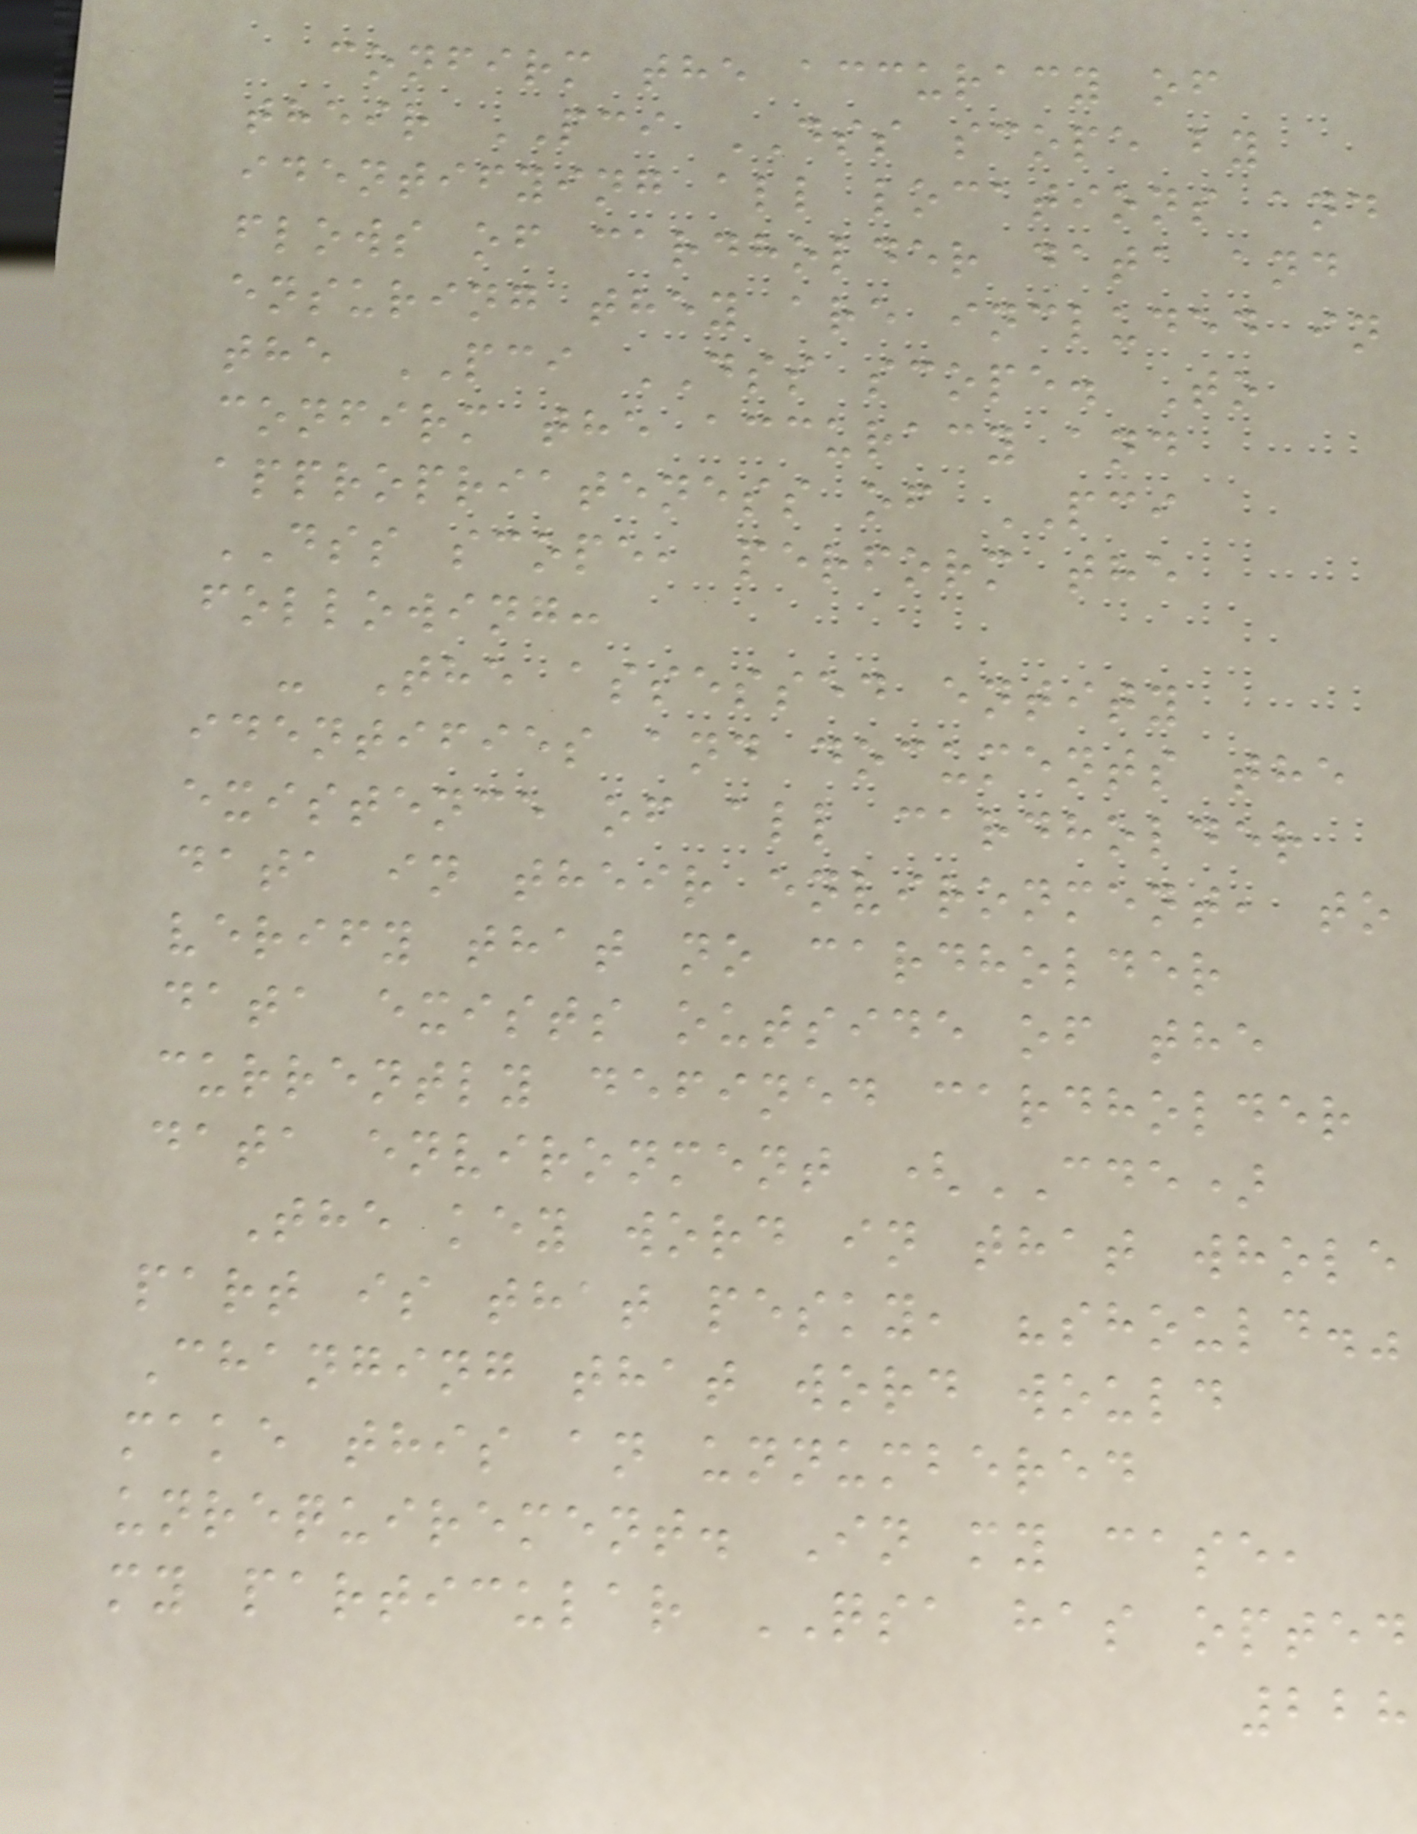confirm the accuracy of
their PCI DSS scope by
identifying all locations and
flows of cardholder data and
ensuring they are included in
the PCI DSS scope. To
confirm the accuracy and
appropriateness of PCI
DSS scope, perform the
following:
- The assessed entity
identifies and documents the
existence of all cardholder
data in their environment, to
verify that no cardholder
data exists outside of the
currently defined cardholder
data environment (CDE)
The key word in that whole
part is that pesky, "should."
Changing that word would
make this an unnumbered
unrequirement. In my case,
my particular QSA has opted
228
